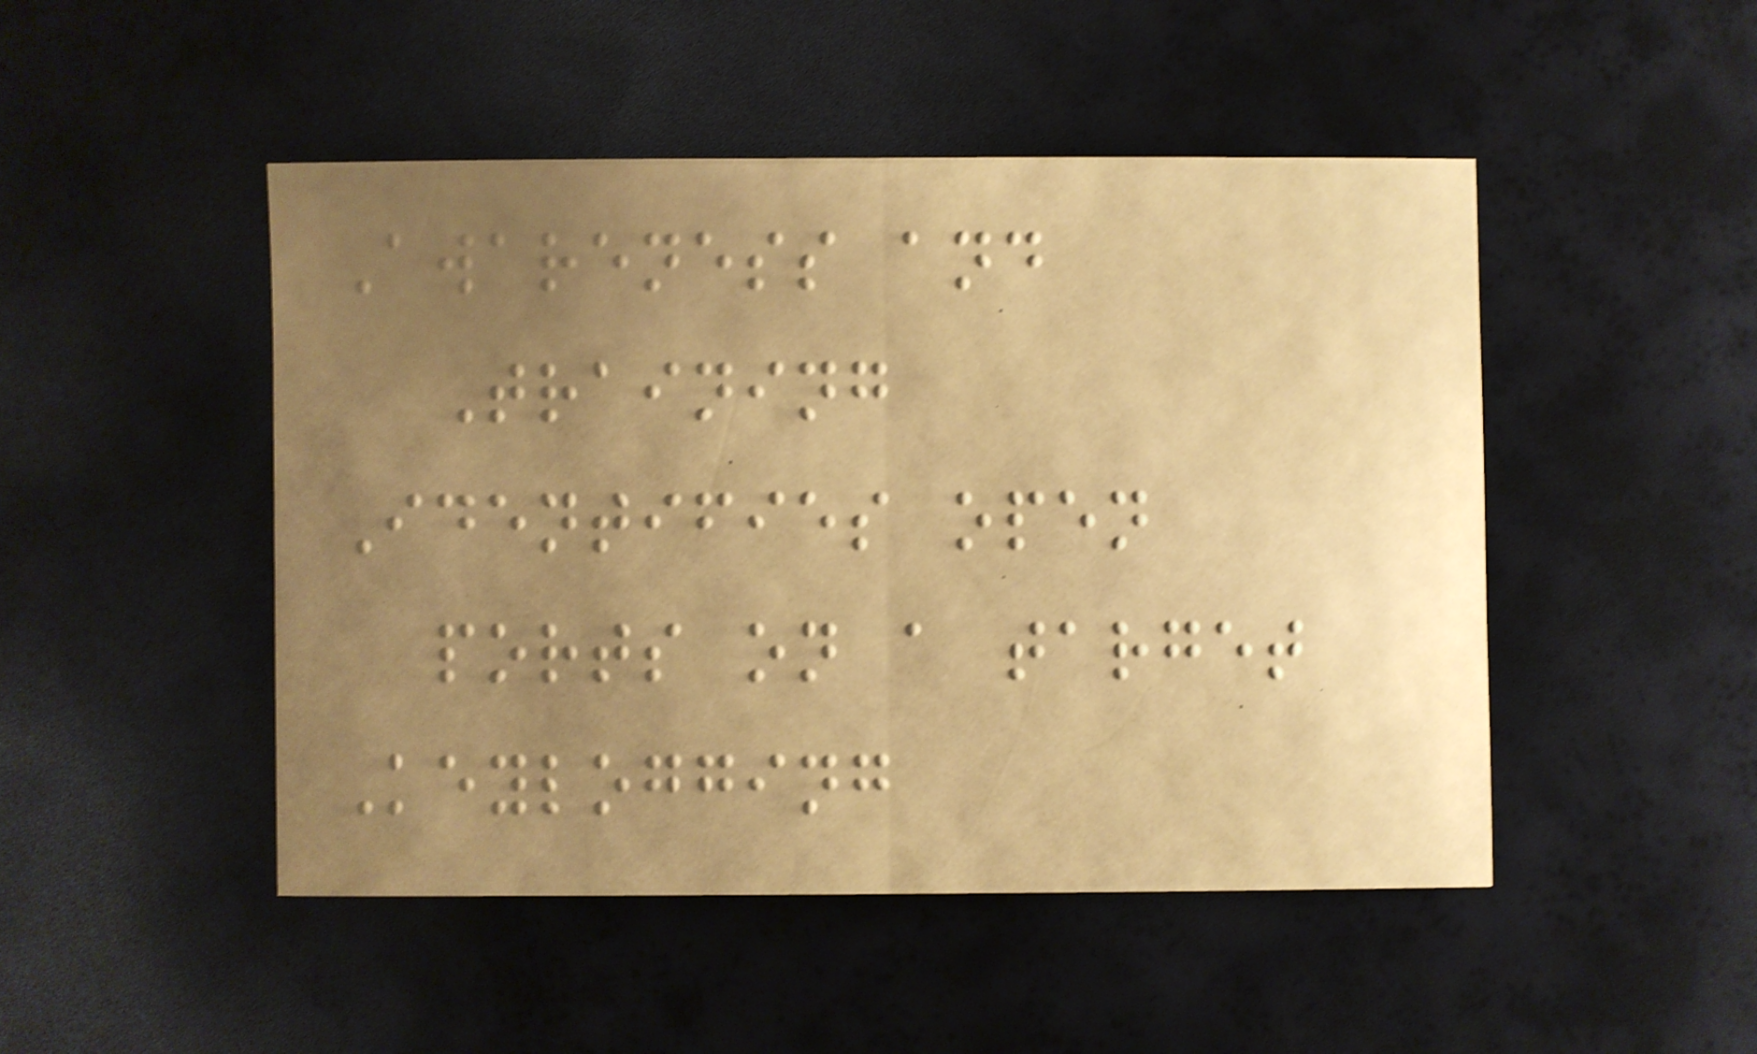Awareness and
Training
Identifies open
ports on a target
Keylogging
